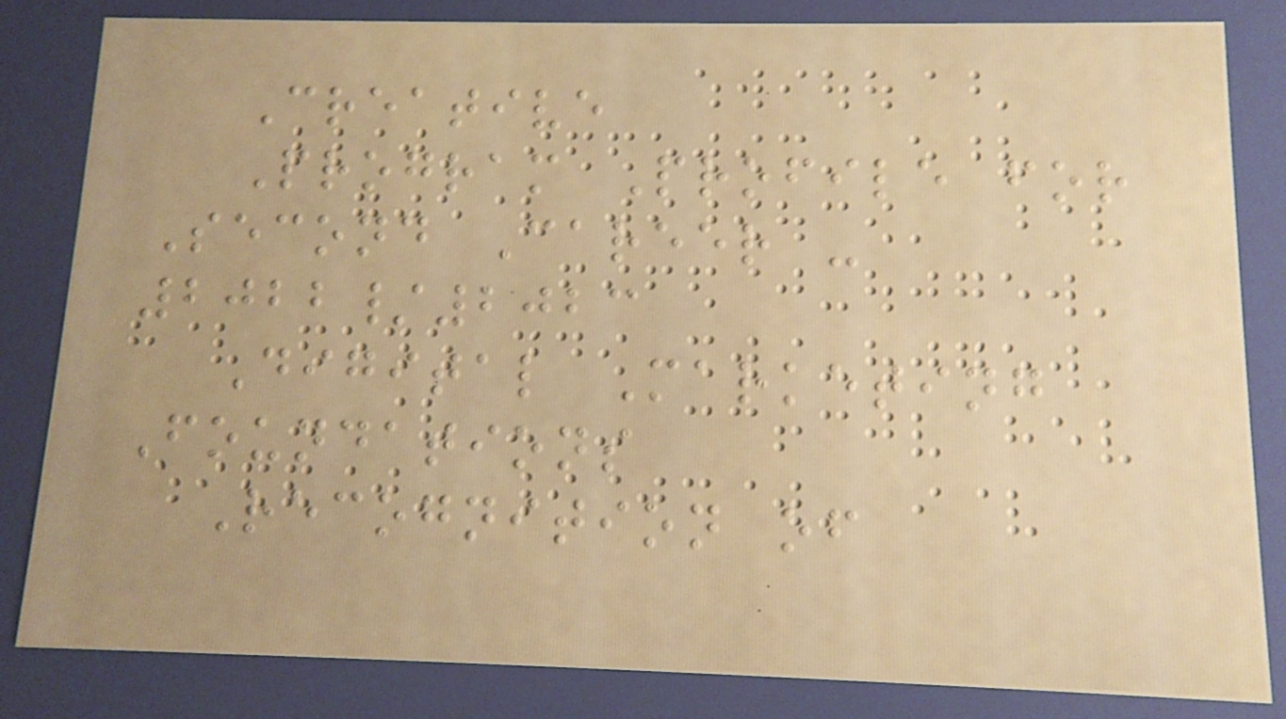Creative
Program Profile for
Second Career -
2022/2023
Digital Marketing
Foundations
Recognition of
